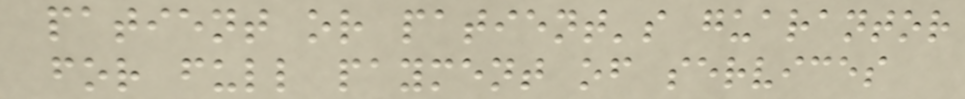patient or patient's guarantor
for full payment of services
